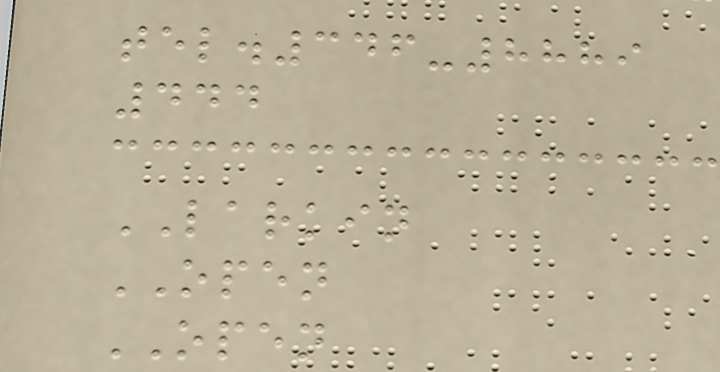tel.346-8889
444
LARKIN
OPEN
OPEN
